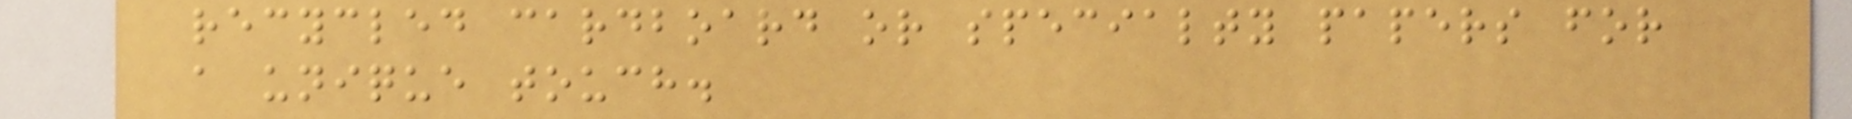recycled cardboard or specialty papers for
a unique touch.
